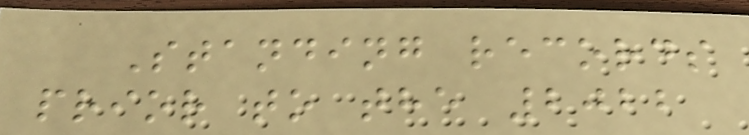Standing records
prior to the 2022
